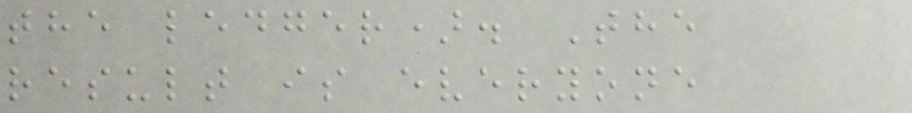the ledger). The
result is everyone
